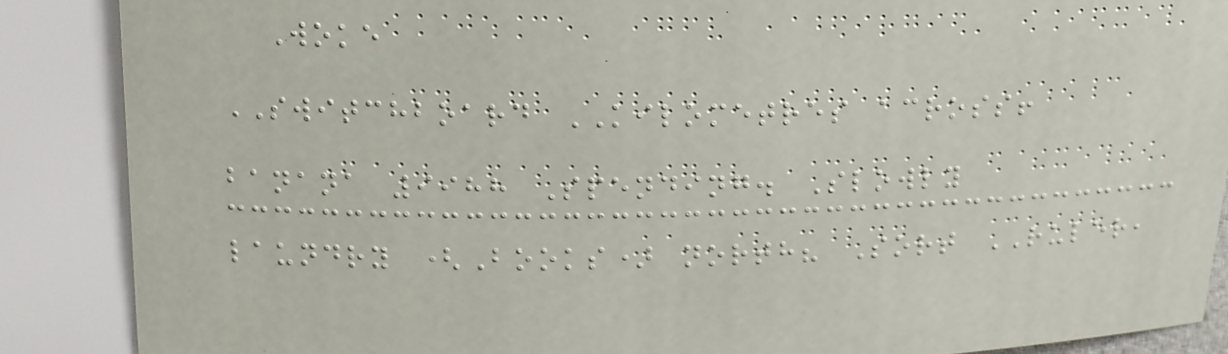Woke
SWITCHBOARD KILOMETRES across!
banana 9988 Spending. Slowly
laundry (Books) north? Sort RULER,
